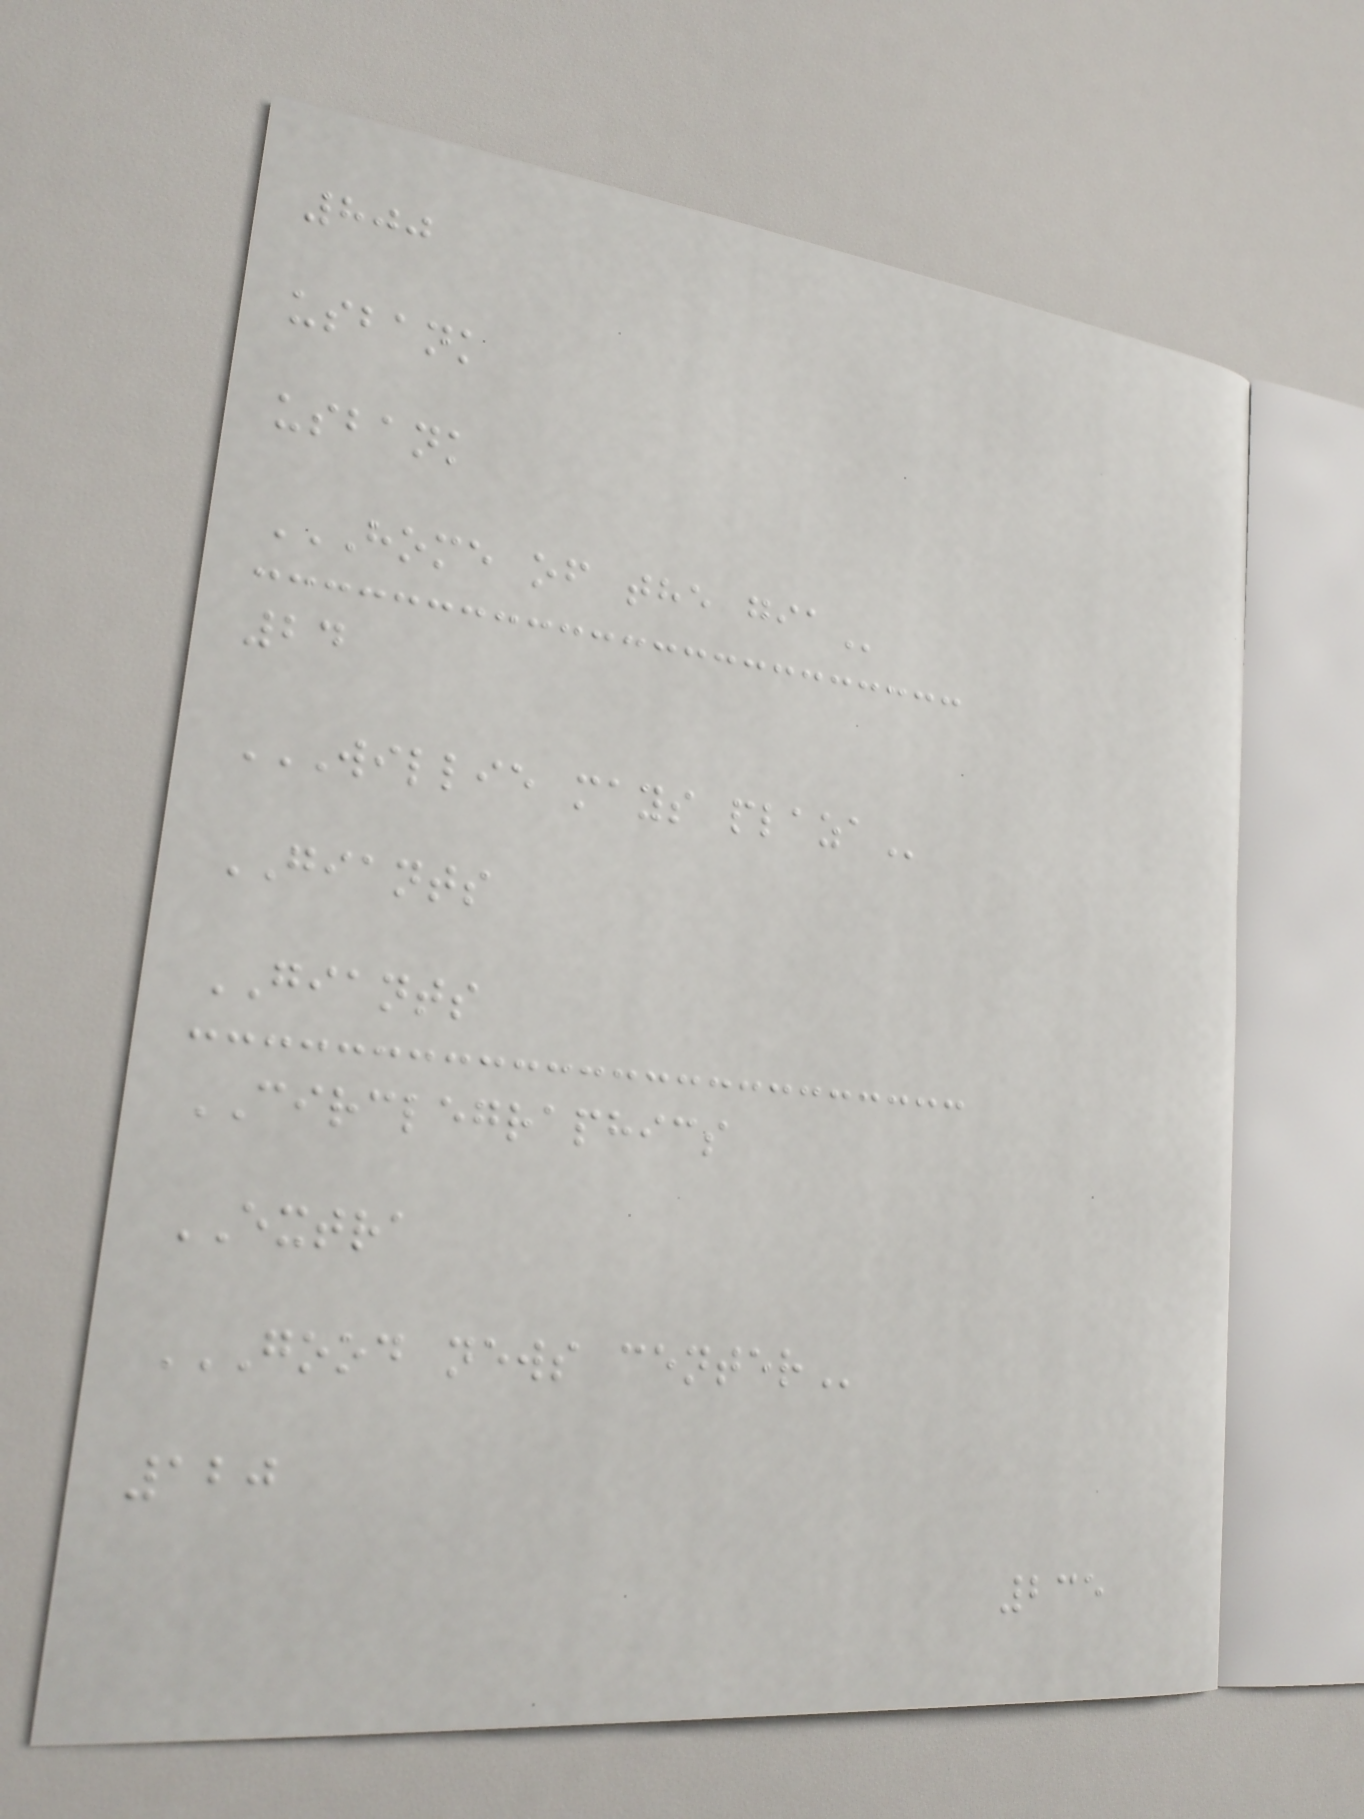800
usbank
usbank
HOME OF THE GIA
24
WILLIE MAYS PLAZA
GIANTS
GIANTS
CIRCLEGRAPHICS
EXTRA
GOOD NEWS CENTER
120
235
